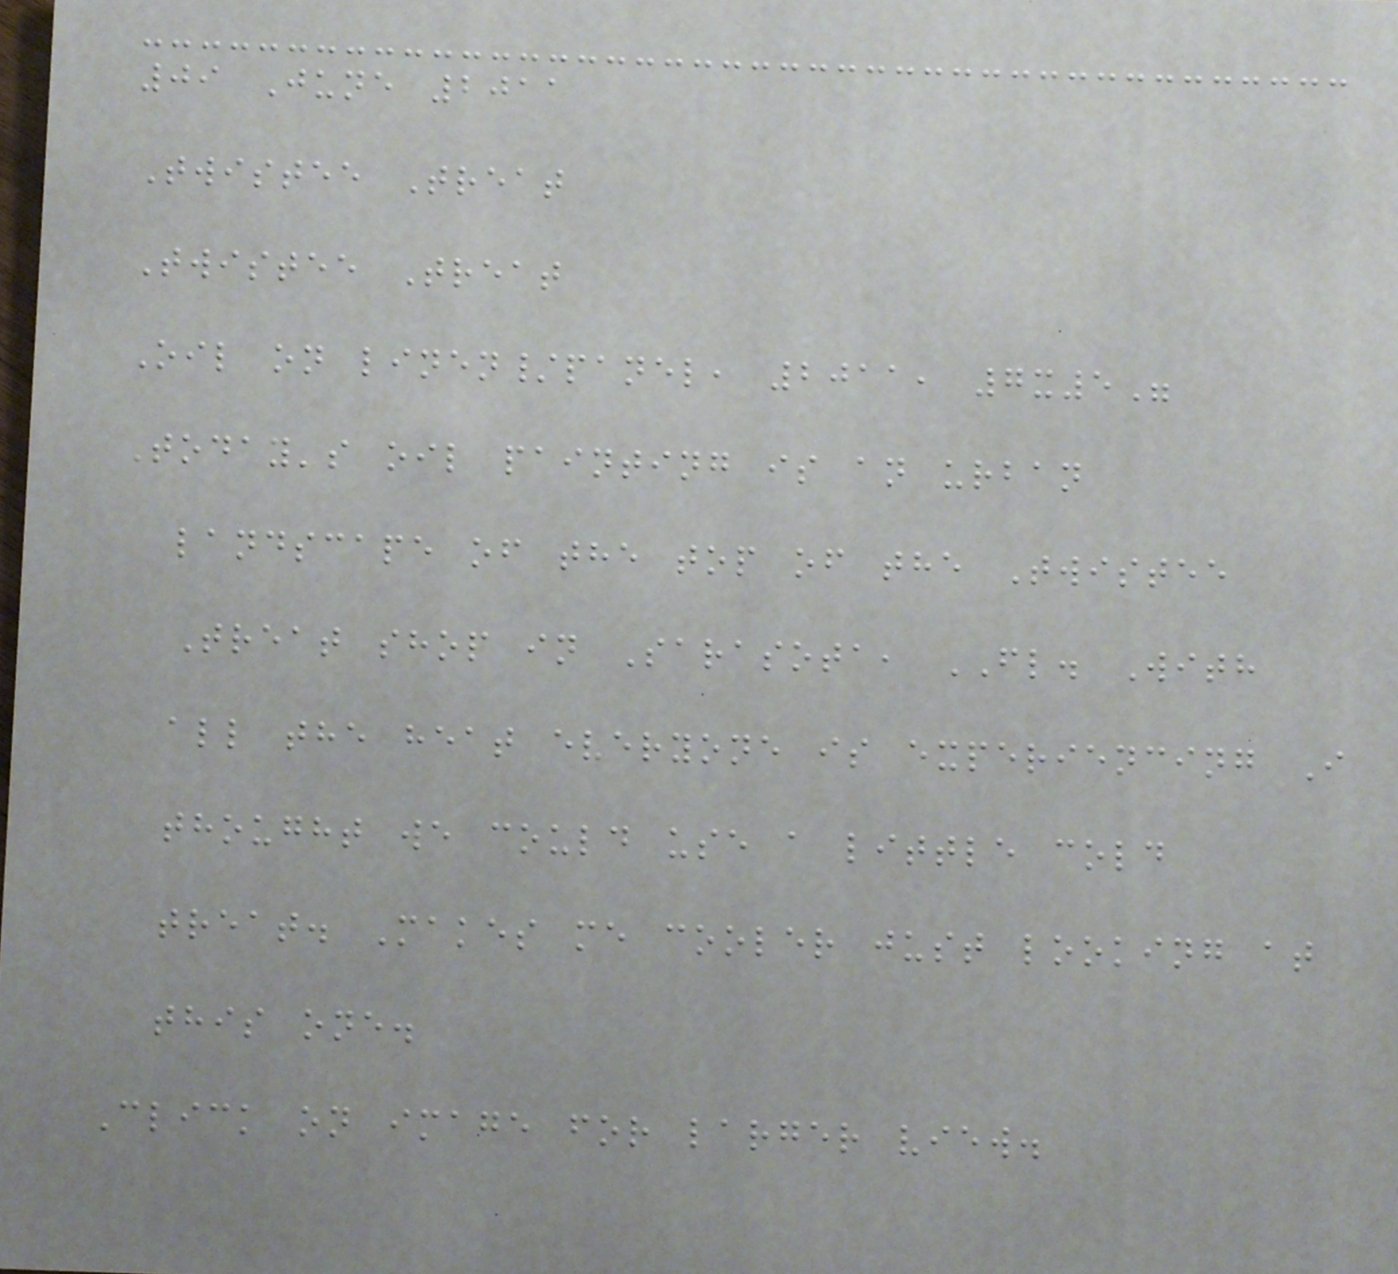09 June 2011
Twistee Treat
Twistee Treat
Oil on linen/panel, 2011, 7x5"
Today's oil painting is an urban
landscape of the top of the Twistee
Treat shop in Sarasota, FL. With
all the heat everyone is experiencing I
thought we could use a little cold
treat. Makes me cooler just looking at
this one.
Click on image for larger view.
